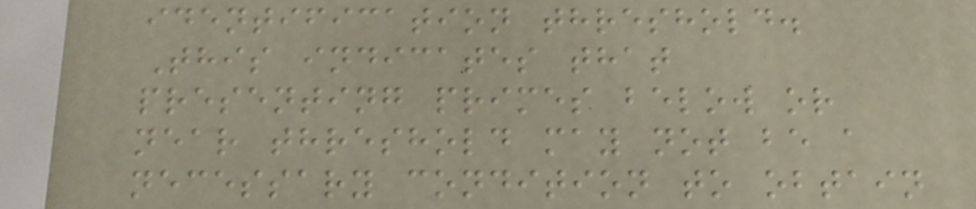identification threshold.
This indicates that
presenting primes below or
near threshold may not be a
necessary condition to obtain
